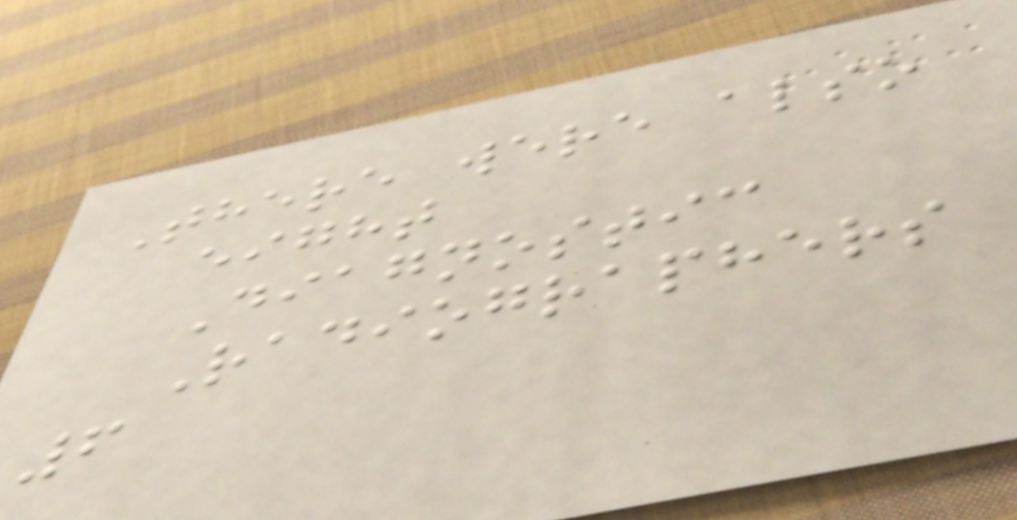There were also
eight
Diagnostic
Radiographers
6
